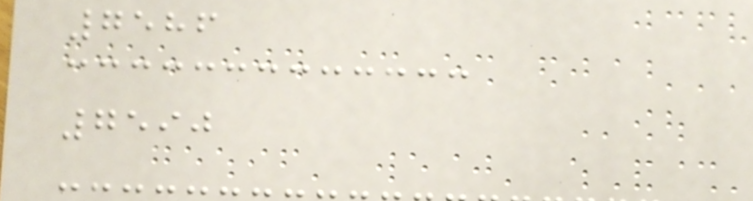7586
7590
